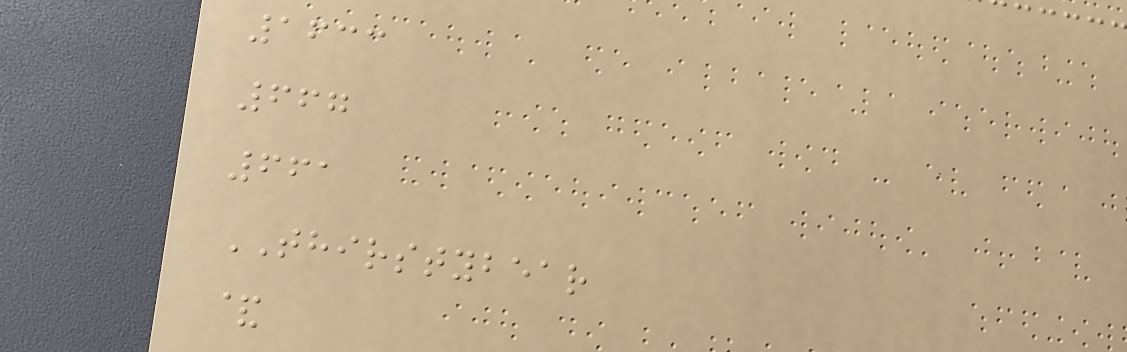1633
667
661
THIRSTYBEAR
&
